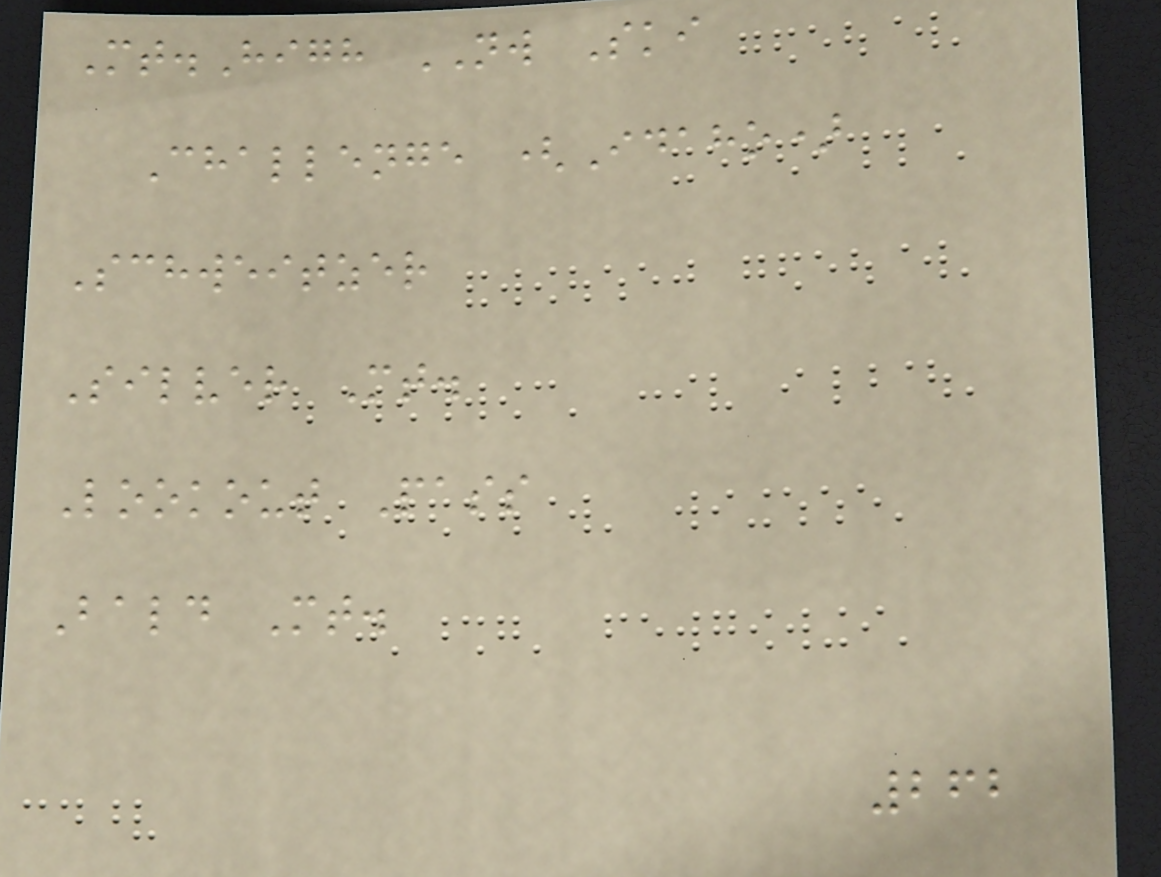Mt.High NW Ski
Challenge (Idaho)
Schweitzer
Silver Mt.
Lookout Pass
Bald Mt.
262
